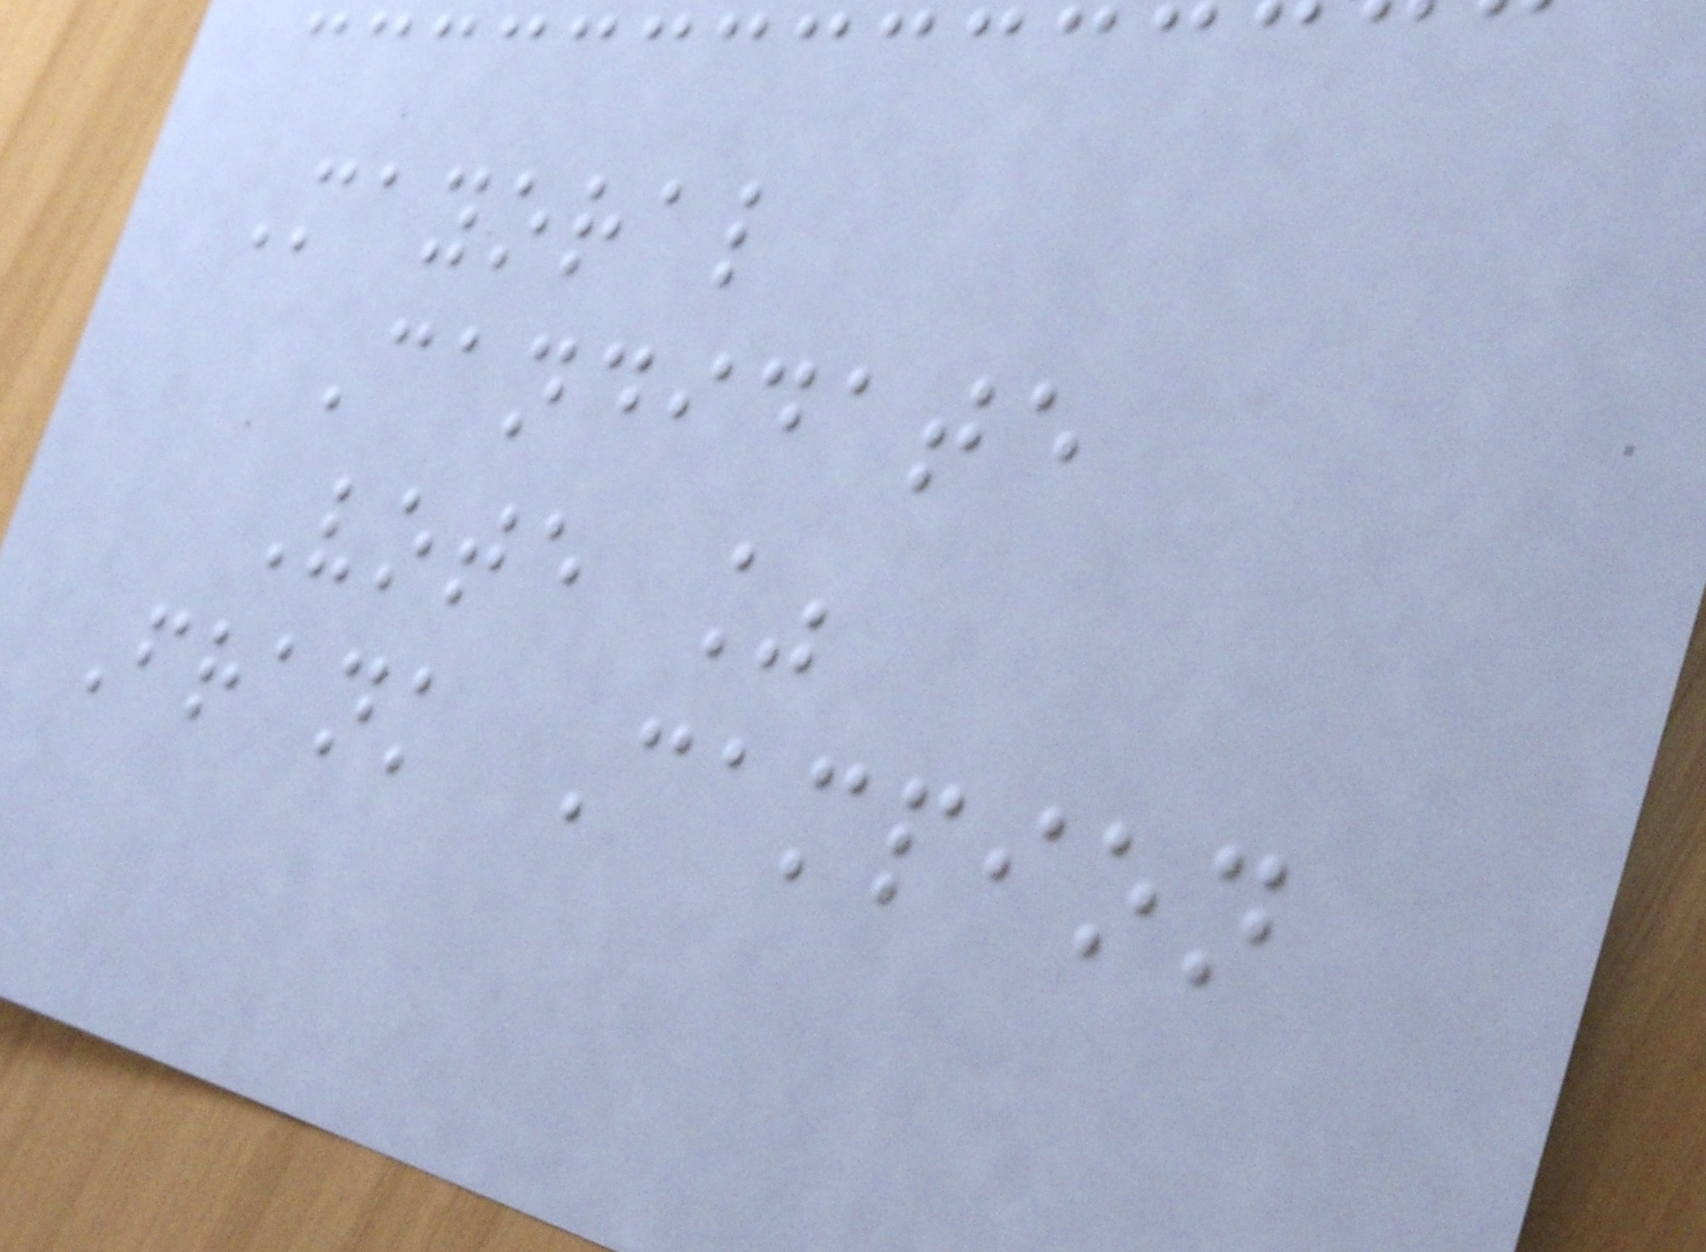Mayoral
Candidate
Vote %
Frank Campion
